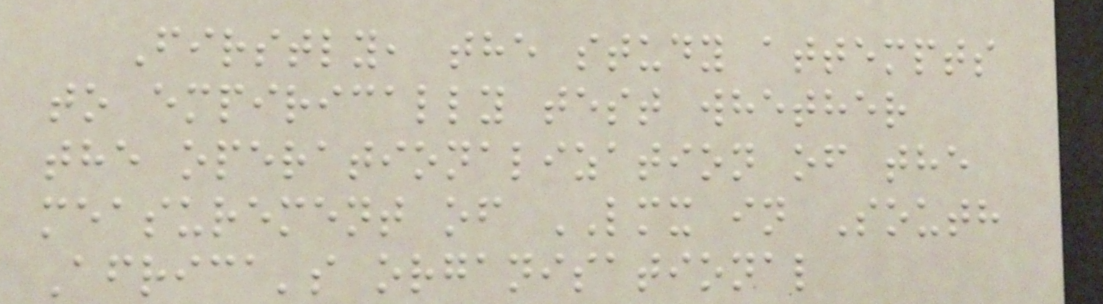Firstly, the study attempts
to empirically test whether
the operationalization of the
measurement of LMX in South
Africa's organisational
